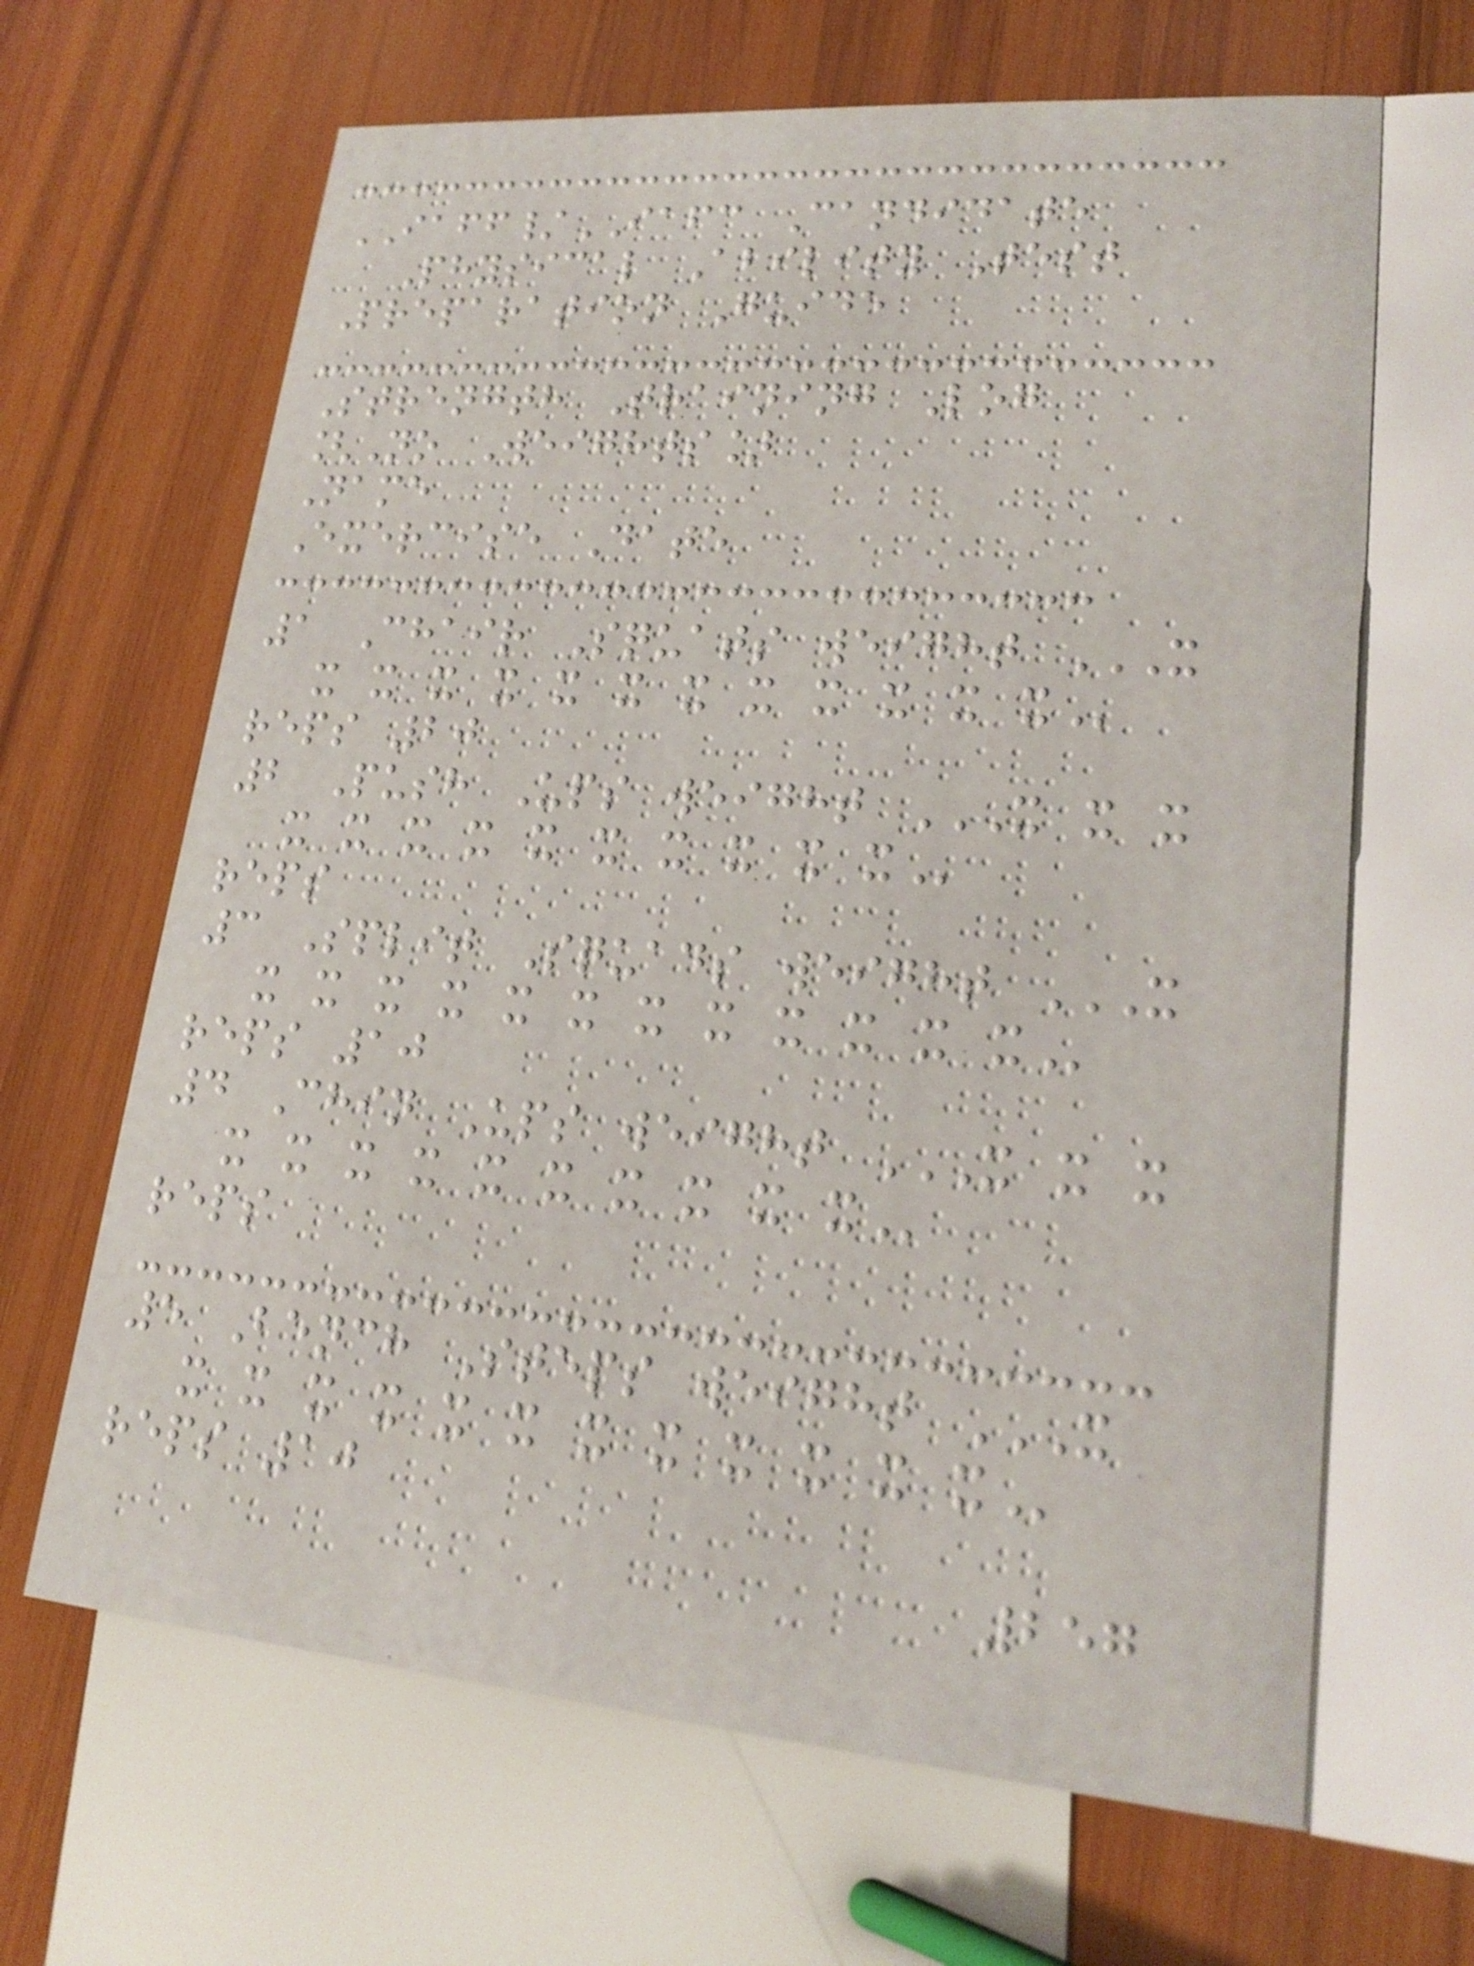IAFF/IAFC Candidate
Physical Ability Test
Preparation Guide
Strength Training Log
[No Weights]
Name
Exercise Date
1 Chair Squats weight X
X X X X X X X X X X X X
reps 20
2 Push Ups weight X X X
X X X X X X X X X X
reps
3 Split Squads weight X
X X X X X X X X X X X X
reps 10
4 Chin Ups weight X X X
X X X X X X X X X X
reps
5 Bench Steps weight X
X X X X X X X X X X X X
reps 10
257
